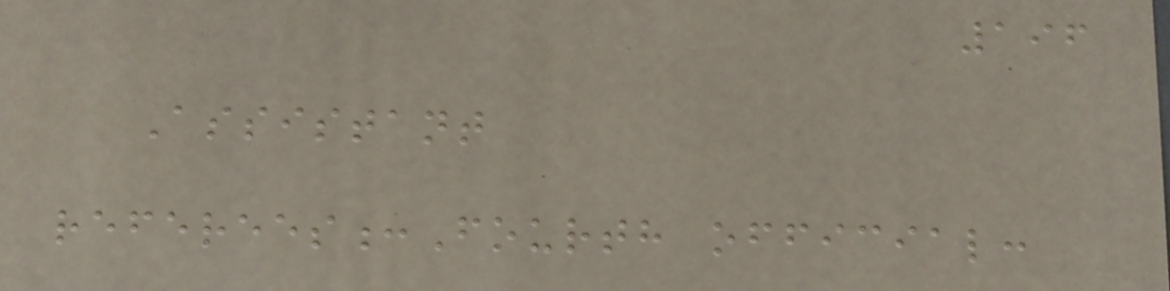196
Assistant
referees:Fourth official:
